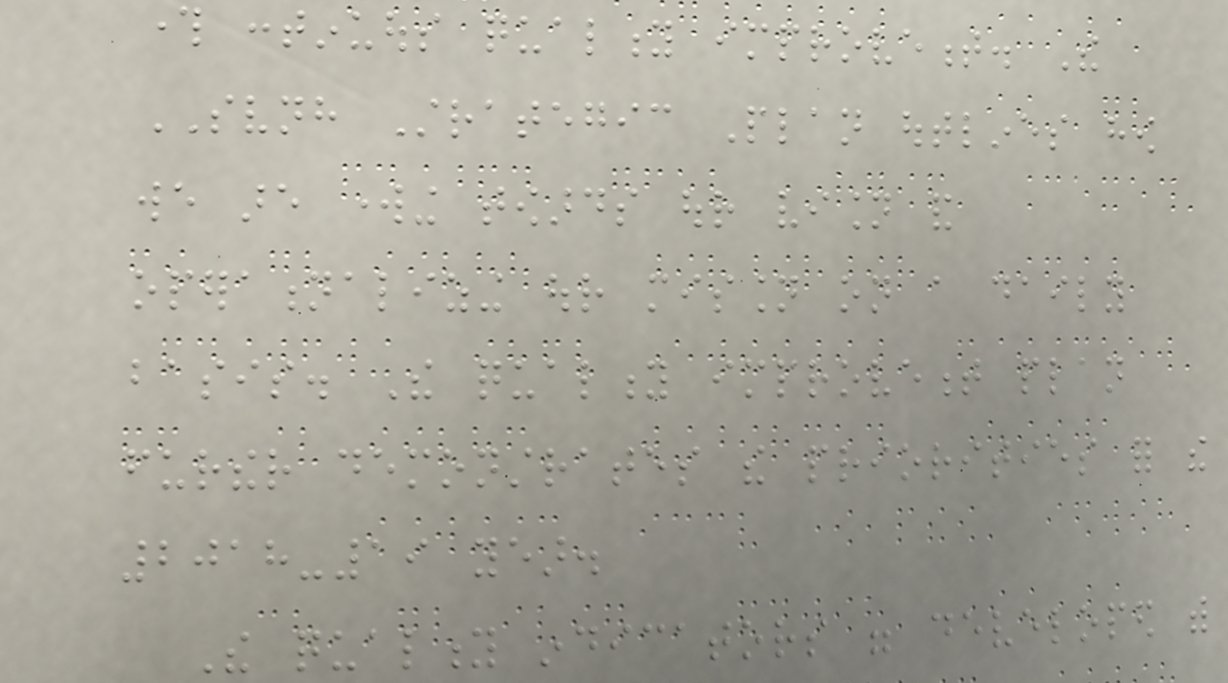through continuous quality improvement. The
SVNH Strategic Plan outlines how
we are working towards our vision and
operationalizing our mission on a daily
basis. The quality improvement plan
further demonstrates the priorities for the
2018-19 year.
The quality indicators were developed with
